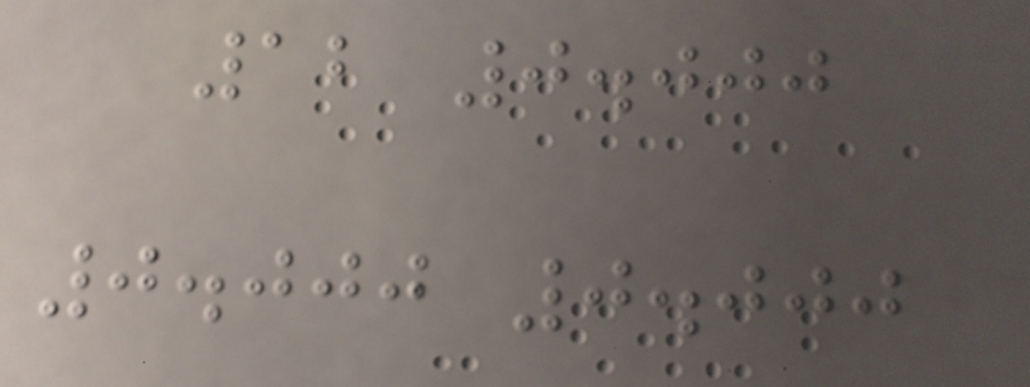12 0.000
0.000 0.000
